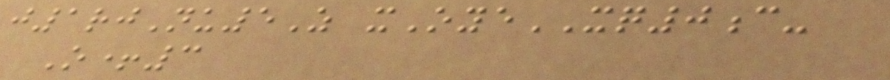j1rjNu5Z xOyeXQ0c-
O+3
